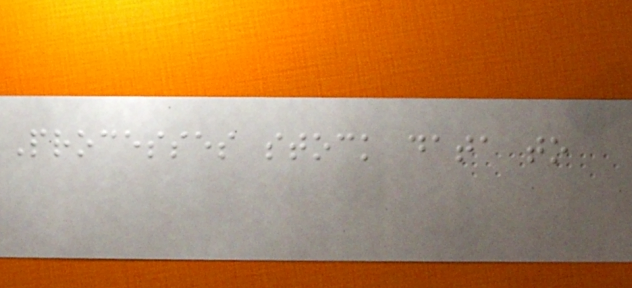Processes stock data to
